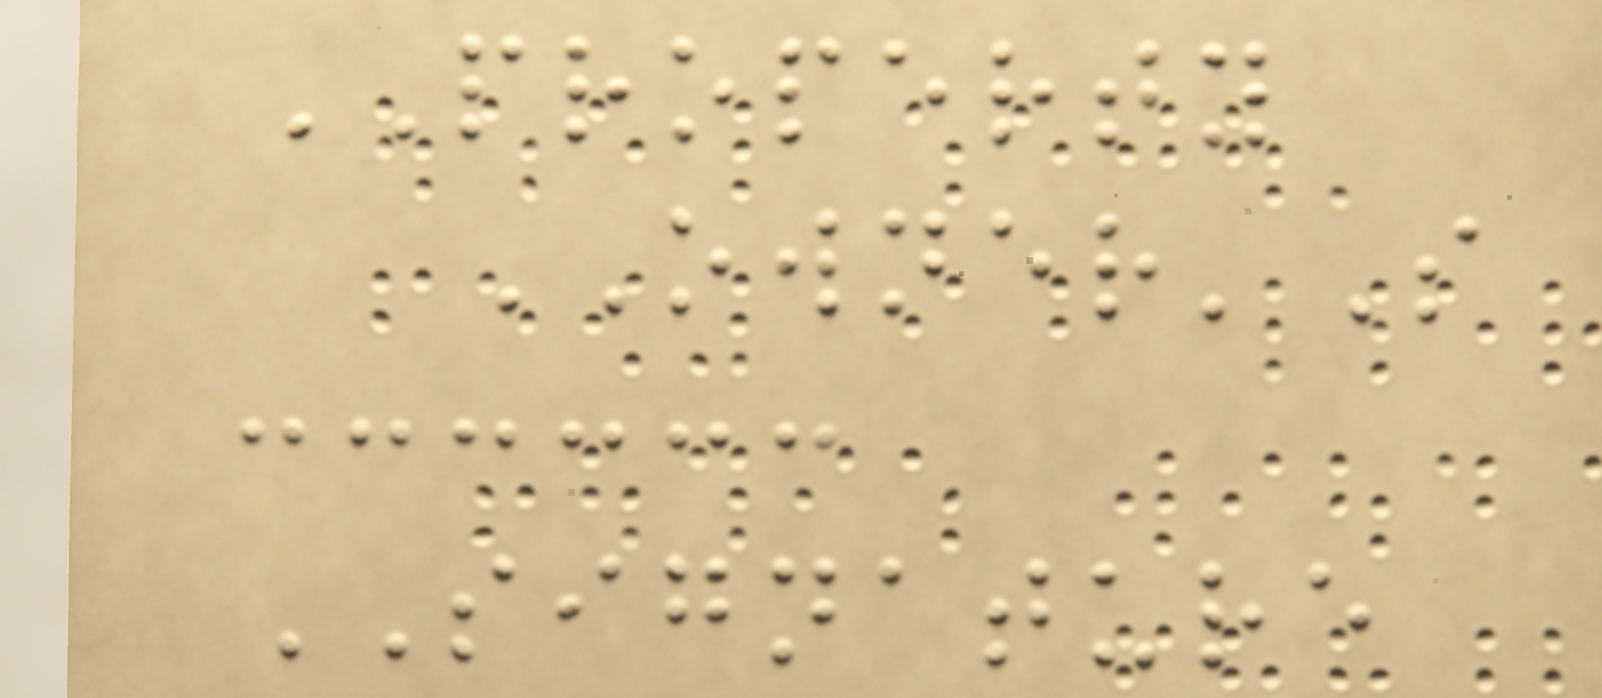PROPERTY
OWNER'S
SIGNATURE
